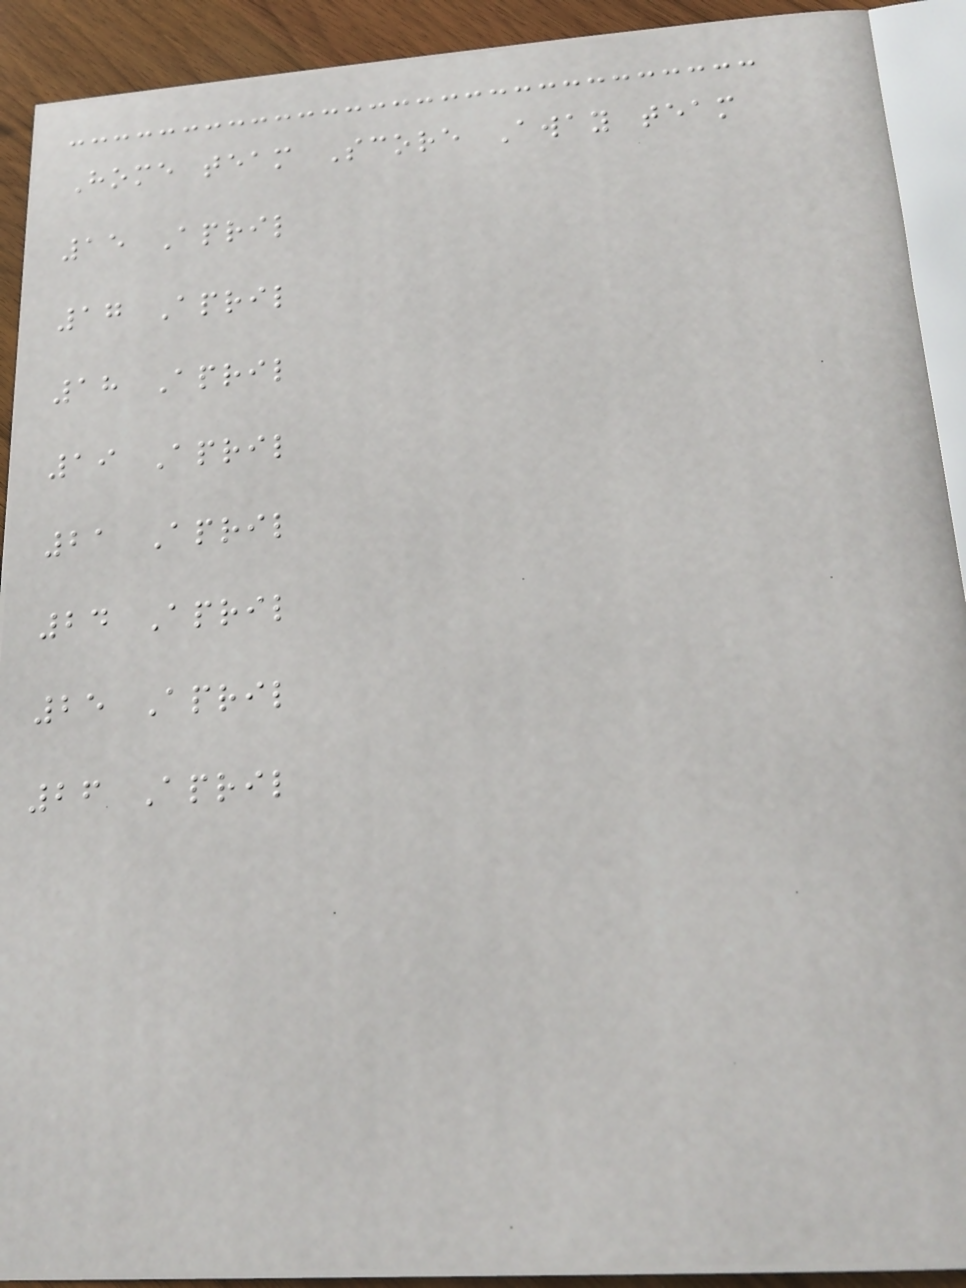Home team Score Away team
15 April
17 April
18 April
19 April
21 April
24 April
25 April
26 April
